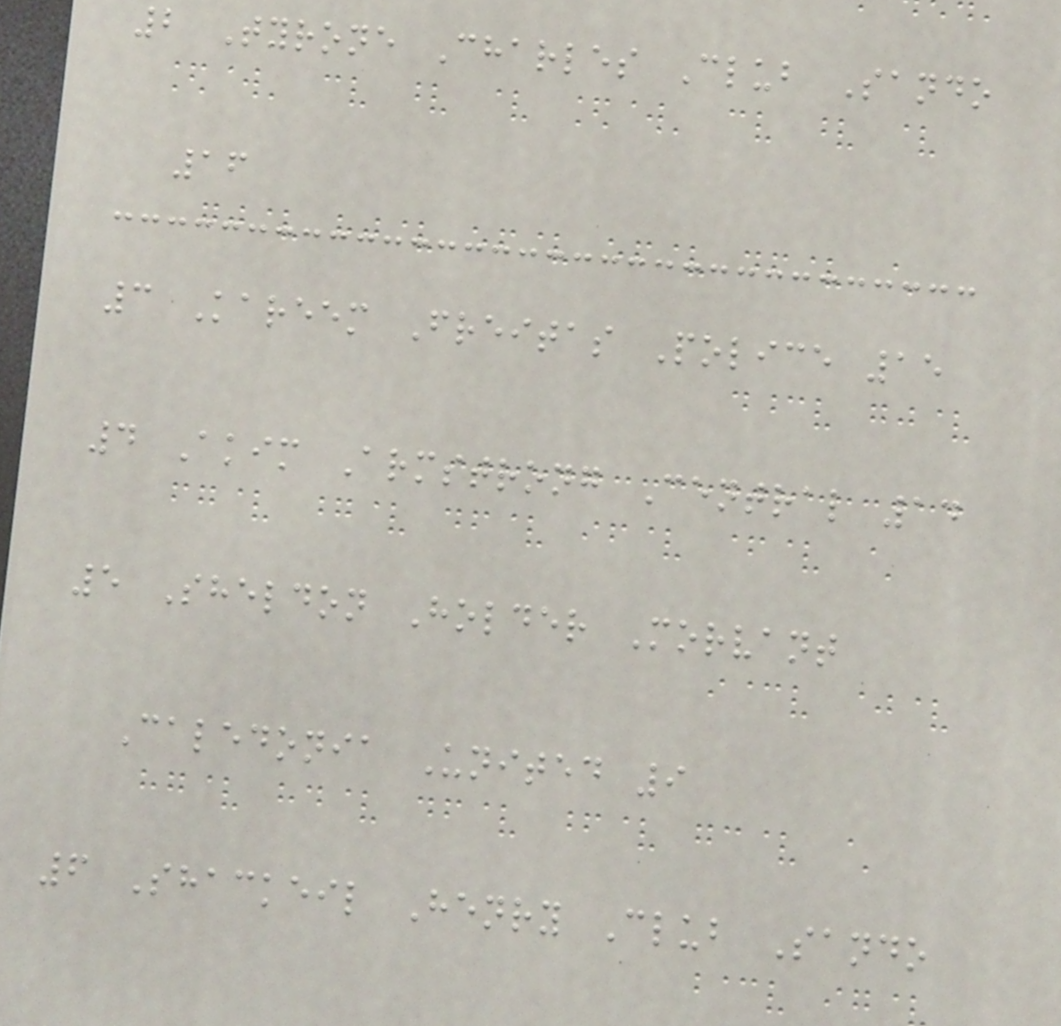2 Tyrone Charles Club Sando
16
3 Kareem Freitas Police 15
4 Akim Armstrong Central 14
5 Sheldon Holder Morvant
Caledonia United 9
6 Shackeil Henry Club Sando
